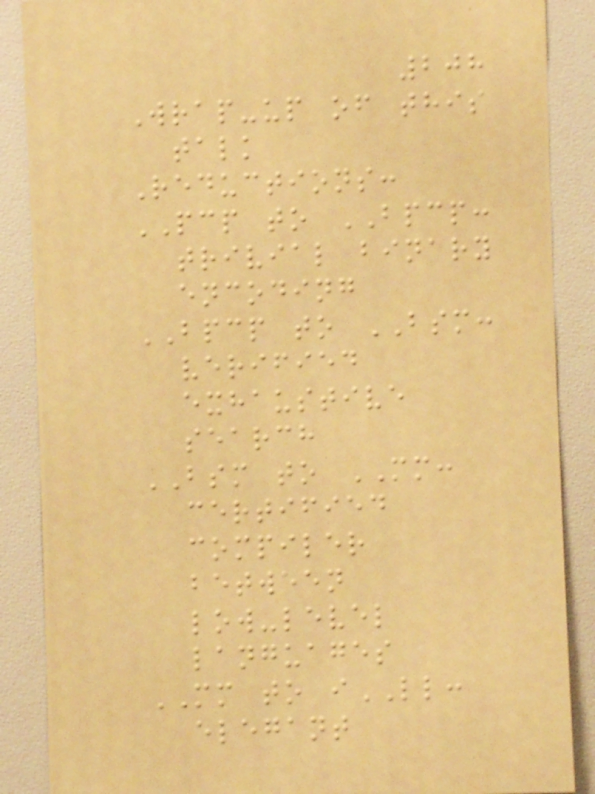208
Wrap-up of this
talk
Reductions:
PCP to BPCP:
trivial binary
encoding
BPCP to BSM:
verified
exhaustive
search
BSM to MM:
certified
compiler
between
low-level
languages
MM to iLL:
elegant
